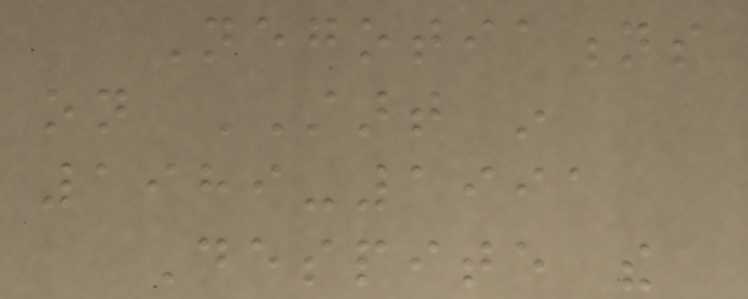Negotiations
on START in
1989-1991
Despite the
